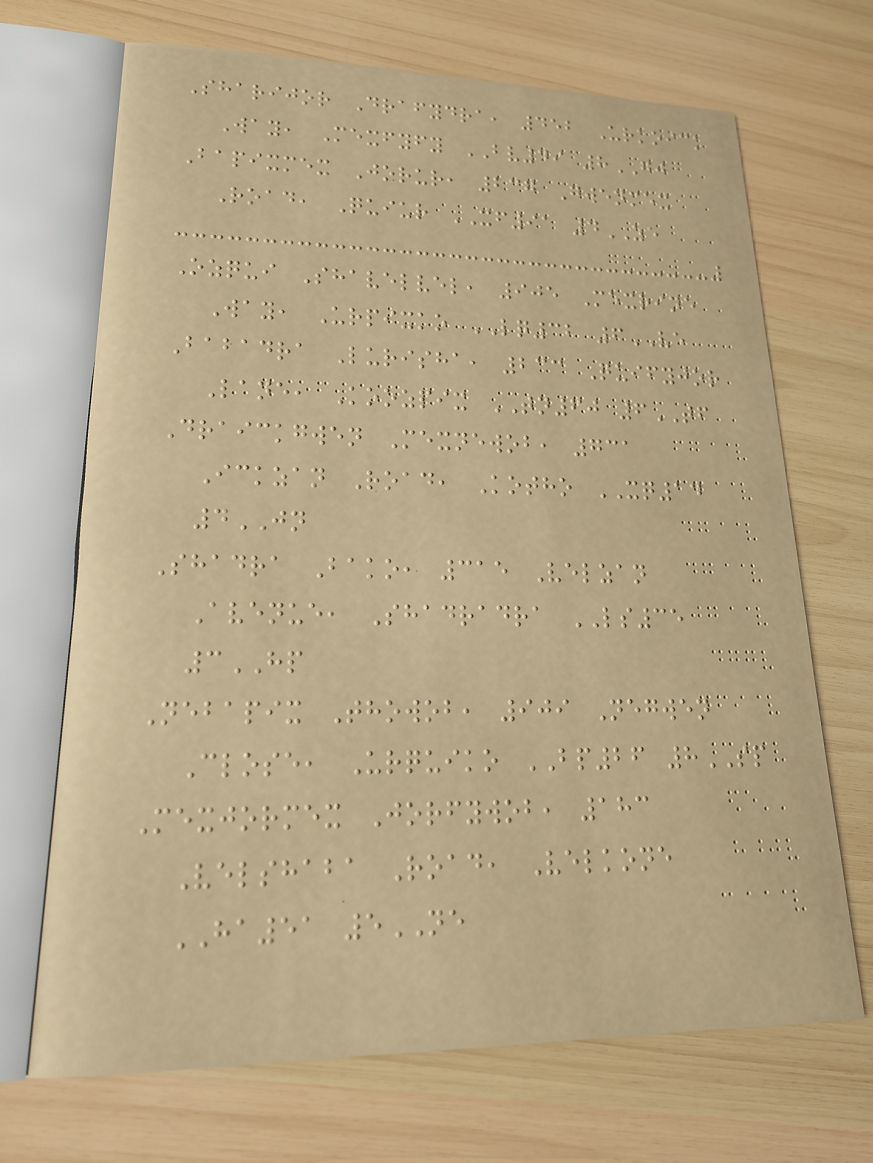Sharijor Drafydra, 452 Urkoick
Way, Mexfyfy BV49 8GJ
Bapixmex Jorur, 237 Gwenmex
Road, Quiur XF91 4ZE
Ozqui Shavelvel, 905 Mexrine
Way, Urpixko LQ32 6VE
Babadra Lurisha, 233 Quifyjor
Lane, Koozpix TN60 6TF
Draickgwen Mexnewob, 731
Ickzan Road, Kotho XQ14
4JN
Shadra Bako, 315 Velzan
Avenue, Shadradra LS35
3HP
Nebapix Thowob, 909 Negwen
Close, Urquiko BP26 8SP
Mexjormex Jorfywob, 183
Velshaba Road, Velkone
HA51 5NE
